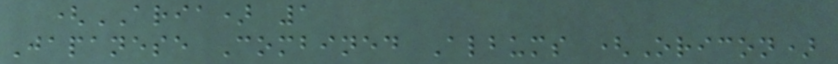(ARIA) 1
Japanese Combined Albums (Oricon)
